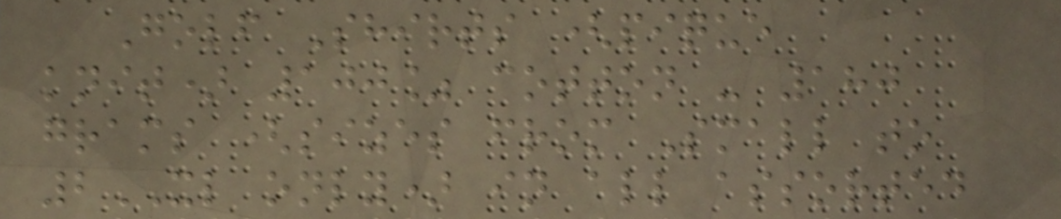Golf Shirts (pique
knit) 100% cotton - 180
grams (sizes from Small to
2XL only) in all assorted
